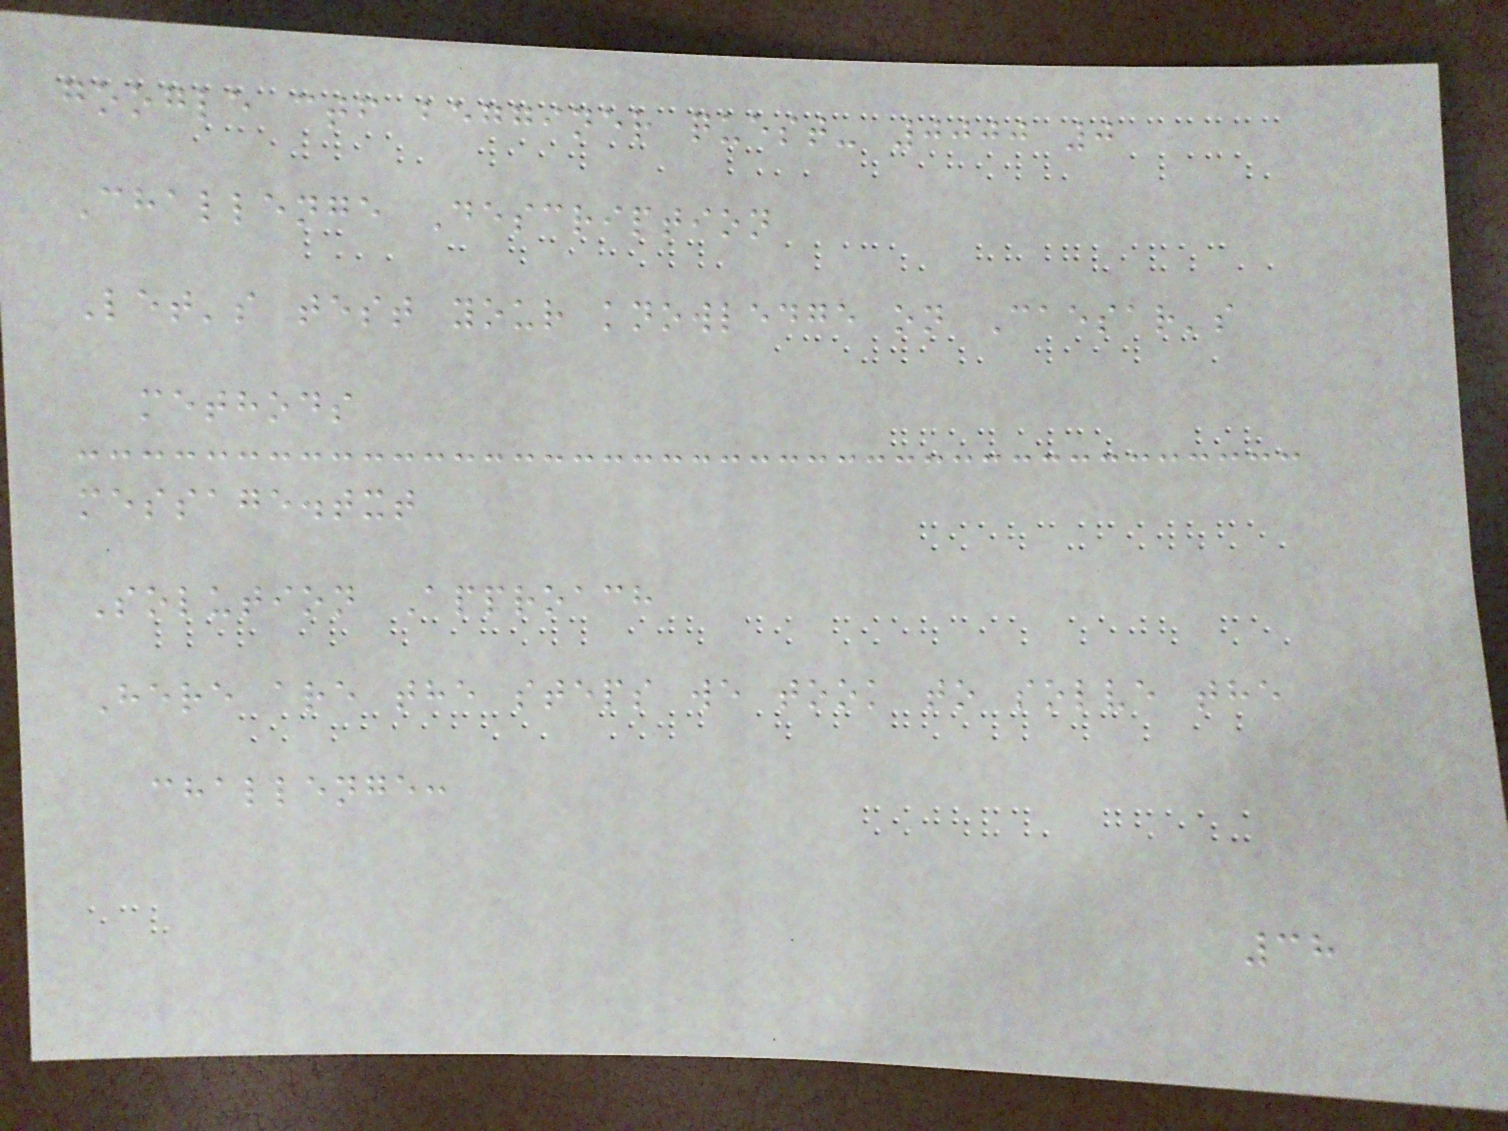google ctf begginer quest- 0000 0
Challenge Description
Let's test your knowledge on Caesar's
methods
message.txt
Solution Approach
Here are the steps we took to solve the
challenge:
38
